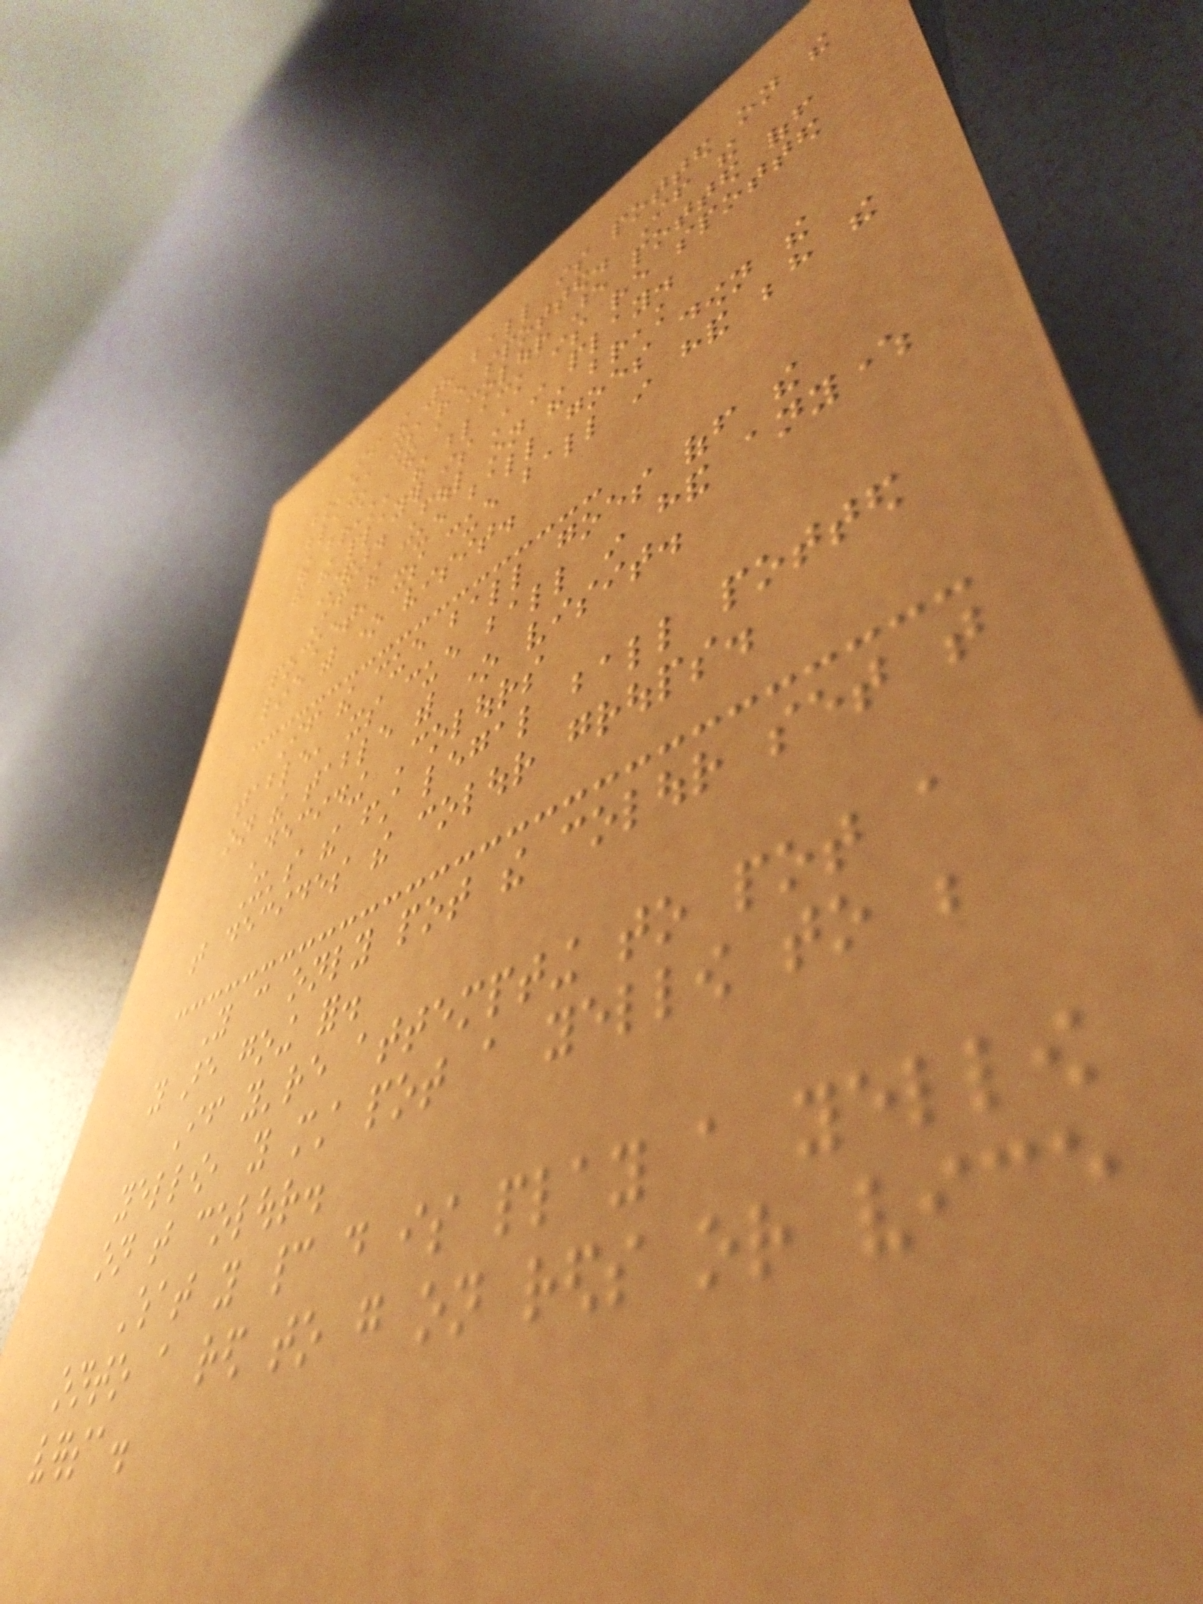If the 8 ball is potted on the
break, its re spotted. If the
black & a colour are potted off
the break, the black is re spotted
and the player is still in play.
Standard Foul on the break
If the cue ball goes down the
pocket, its cue ball in hand behind the
line with one visit.
If the cue ball goes off the
table, its cue ball in hand anywhere
on the table with one visit.
Deciding Colours
It's the first legal ball potted
that decides the colour groups.
You can only pot the colour set that
you are going for.
If you're attempting to pot a
yellow, you must pot a yellow to be
on that colour.
What you cannot do is play a yellow
onto a red to go on reds or vice
versa.
